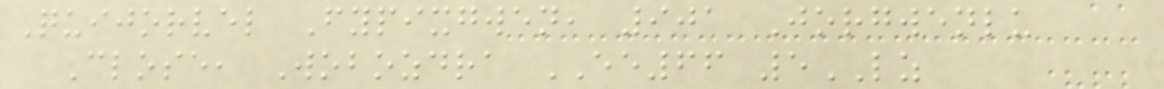Quijorvel Fypixgwen, 901 Jorgwenlu
Close, Wobozdra EE66 5LZ
